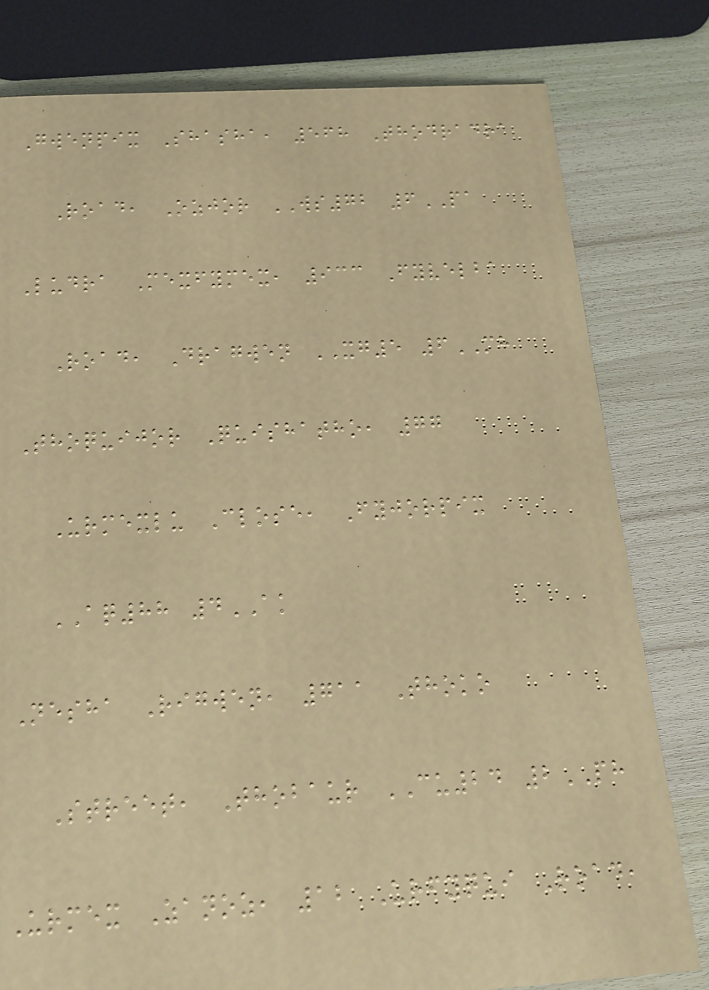Gwenpix Shasha, 568 Thodradra
Road, Ozjor WS72 6PA
Ludra Mexfymex, 933 Fyvelba
Road, Dragwen XG5 6MH
Thoquijor Quishatho, 77
Urmexlu Close, Fyjorpix
AQ88 4AK
Nesha Rigwen, 711 Thoko
Street, Thobaur CU24 2PH
Urmex Zanoz, 12 Urfyqui Road,
